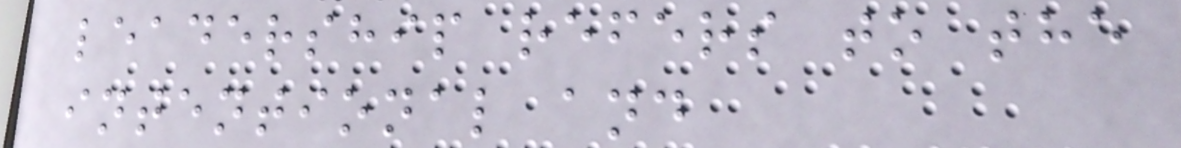leadership refers to the
intentional and
